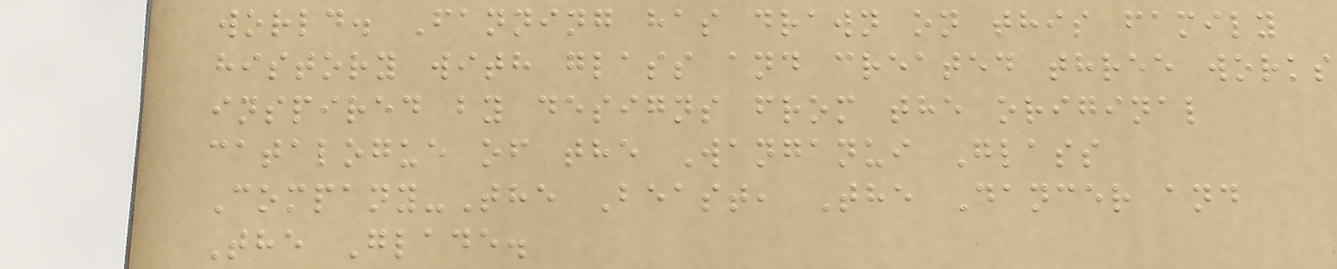world. Fanning has drawn on this family
history with glass and created three works
inspired by designs from the original
catalogue of the Wanganui Glass
Company-The Beast, The Dancer and
The Glade.
